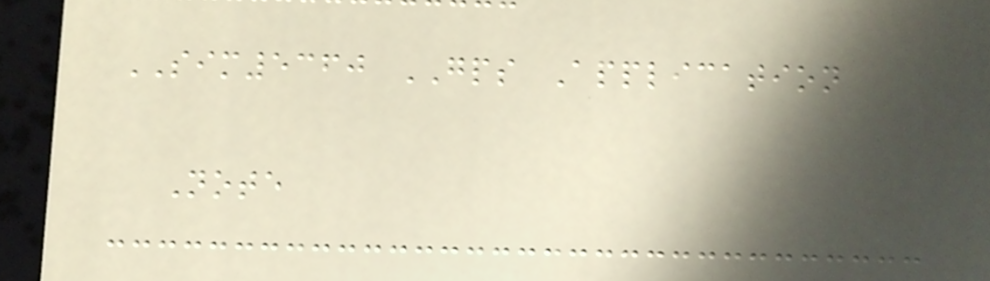SIM5360 GPS Application
Note
